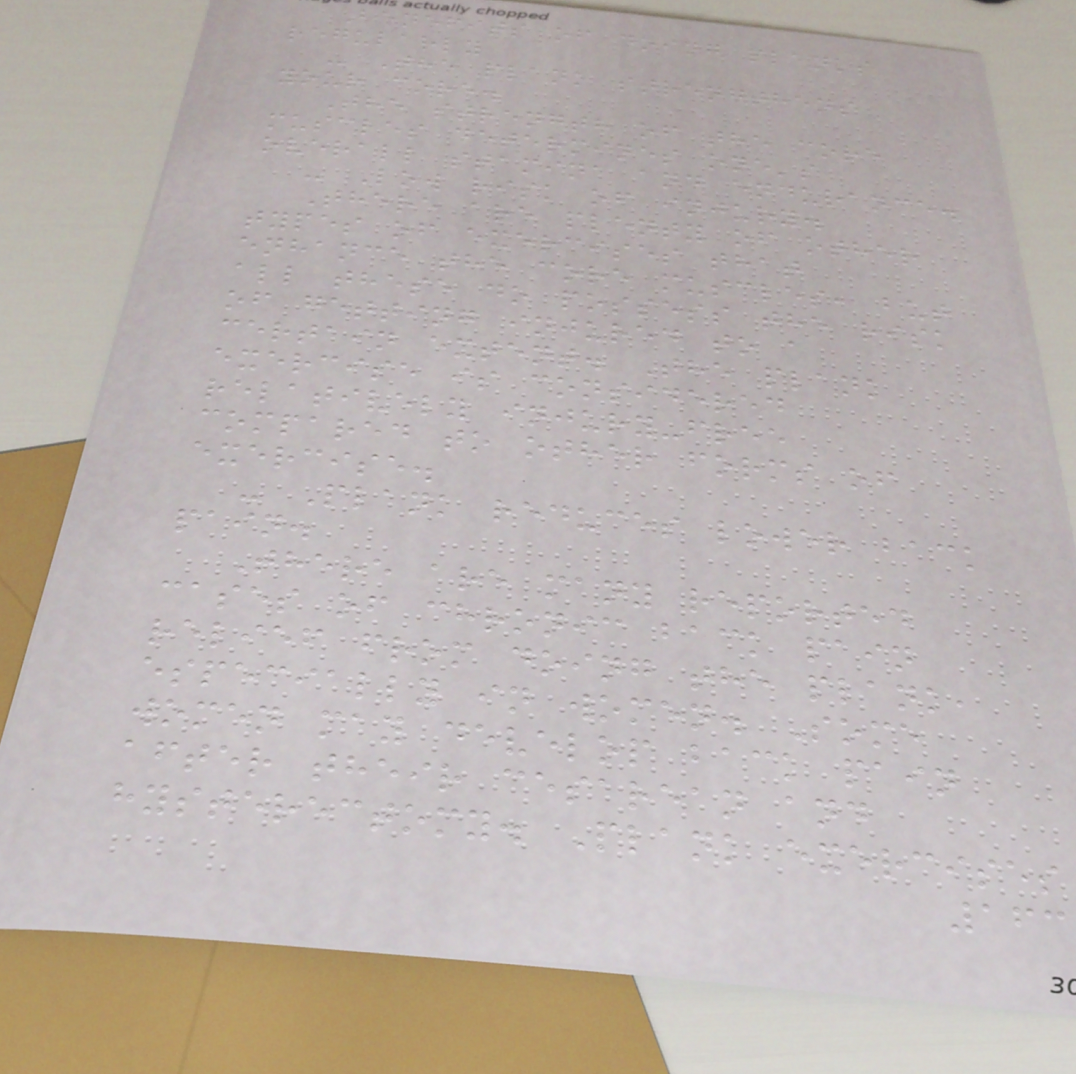Benefits of doing planks
regularly
- The plank strengthens
your core.
The strength of the core
muscles determines one's
overall stamina and endurance.
- Low risk of injury.
There are plenty of other
types of exercises that
enhance the core muscles, but
all these do possess the risk
of getting injured to a
certain extent. The plank
exercise is considered
relatively injury-free
compared to other forms of
exercise.
- Plank reduces lower back
pain.
There are many reported
cases of chronic back pain
relief from doing the plank,
especially in women. Some
women may develop back pain
after their cesarean and
hysterectomy. Plank exercises
163
